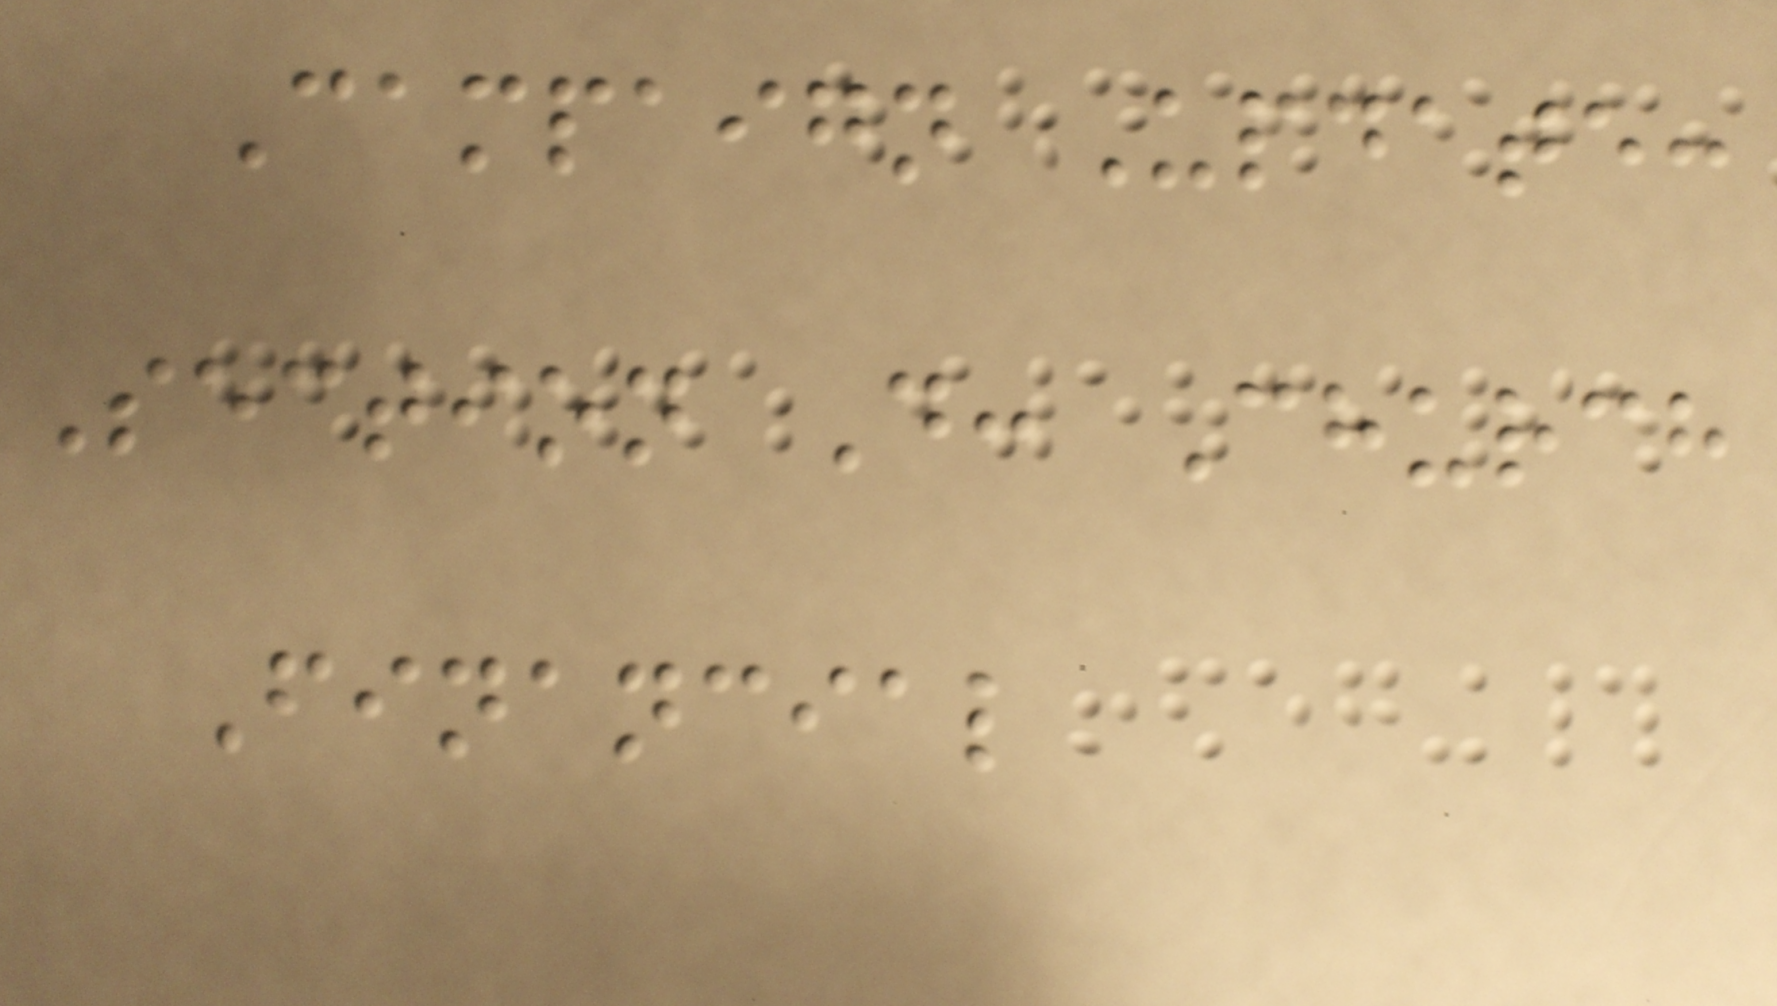Campaign Update:
Section D: Church
Financial
